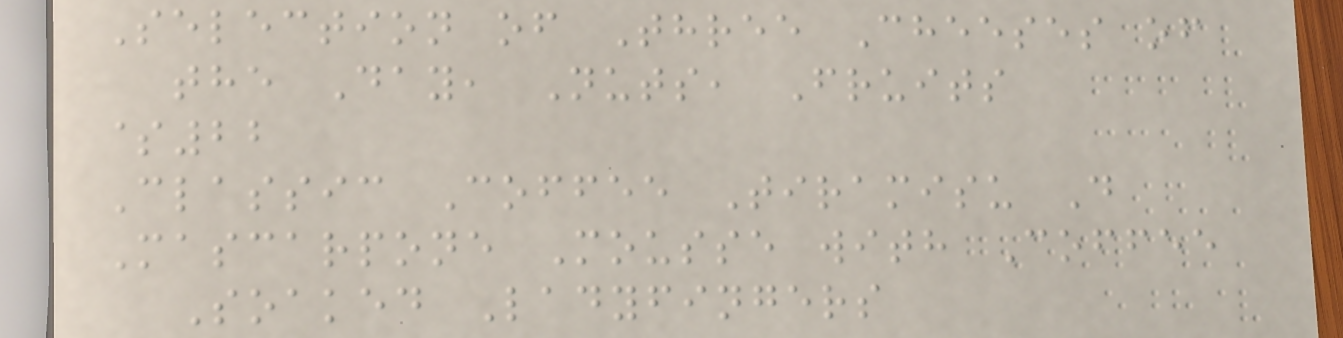Selection of Three Cheeses of
the Day, Nuts, Fruits
$22
Classic Coffee Tiramisu D
Mascarpone Mousse with Coffee
Soaked Ladyfingers
